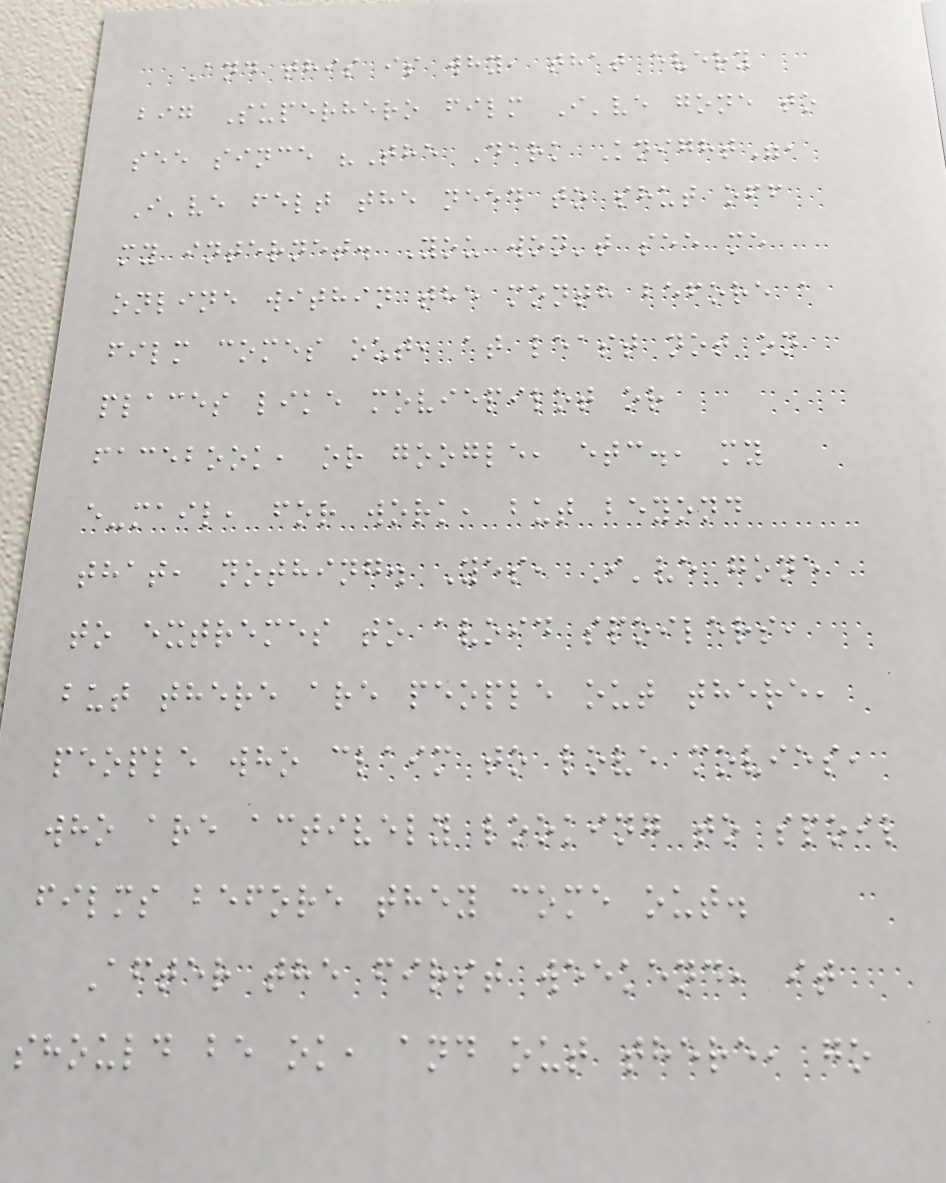And this is why, that every
big Superhero film I've gone to
see since "The Dark Knight",
I've felt the need to shut off
my internet. You won't see me
online within the month before a
film comes out, at least not on
places like moviepilot or
facebook, or google, etc., my
e-mail, for work, but beyond
that, nothing. Yes, I've gone
to extremes to avoid spoilers,
but there are people out there,
people who claim to love movies,
who are actively looking to spoil
films before they come out.
After the first weekend, it
should be ok, and out there, go
